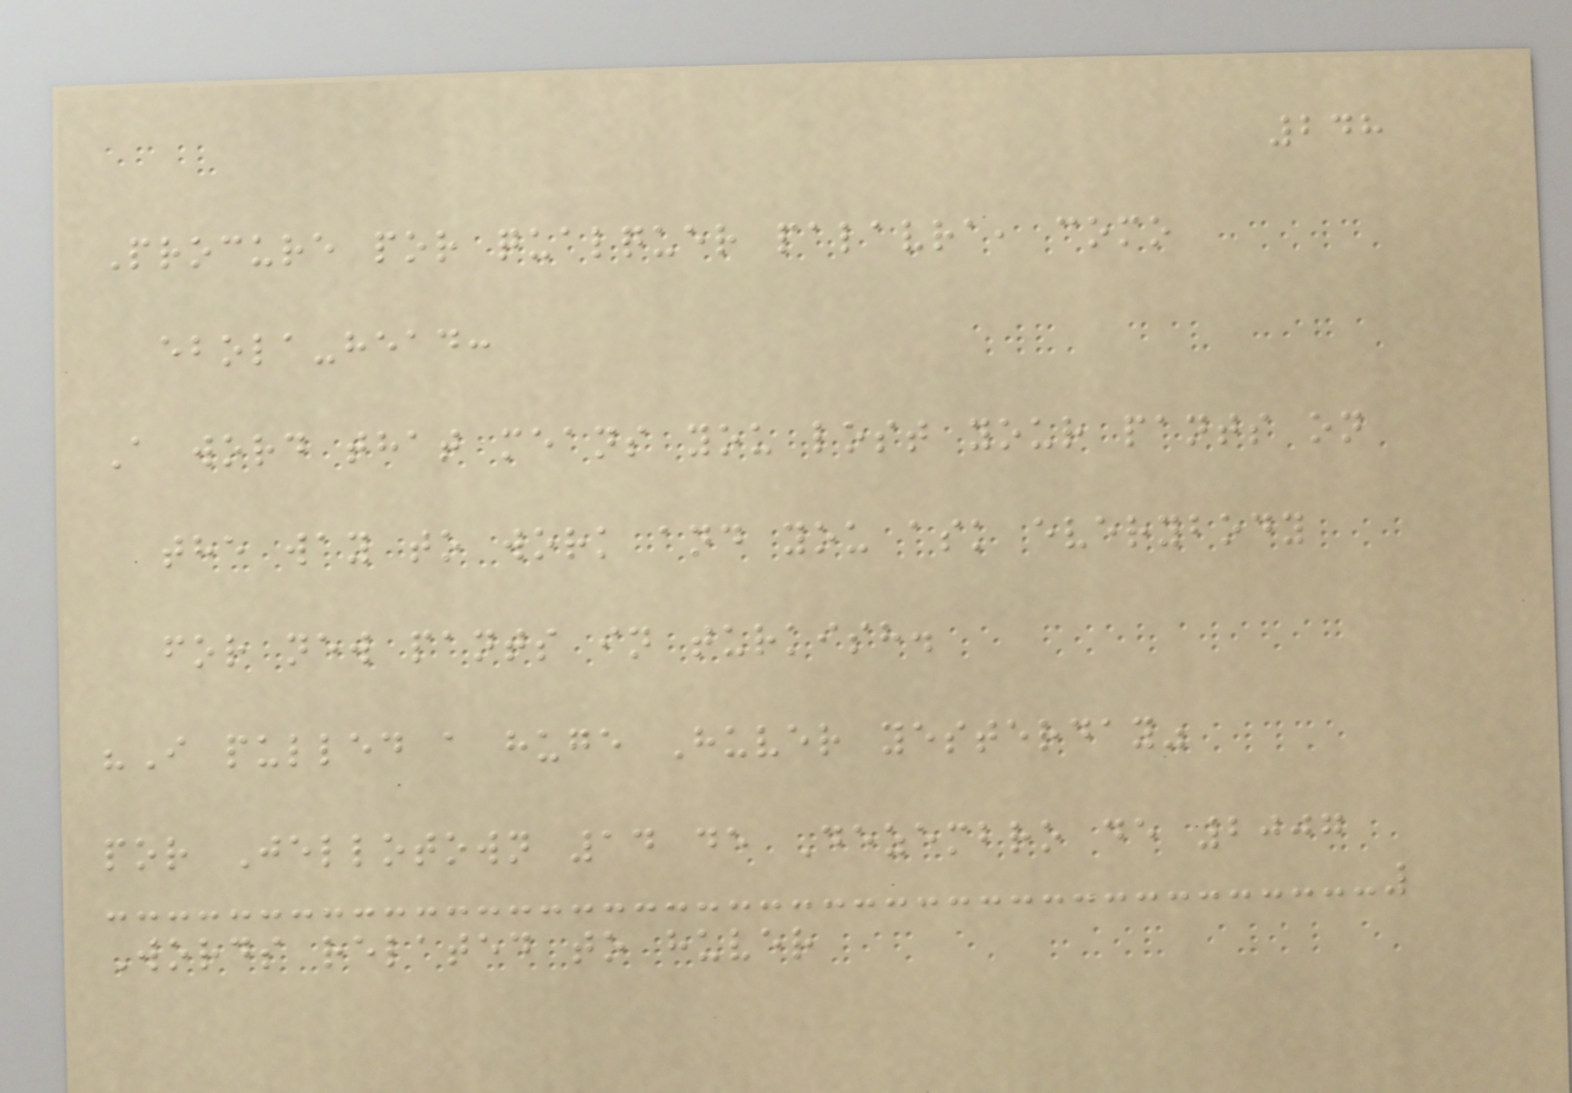248
Procure por qualquer palavra, como
ebola-head:
A word that means you lost your pants on
the way to work and you ask everybody
for new pants in turkish.
"I pulled a huge Huver yesterday"
por Jellotown 14 de Dezembro de 2007
Words related to huver
